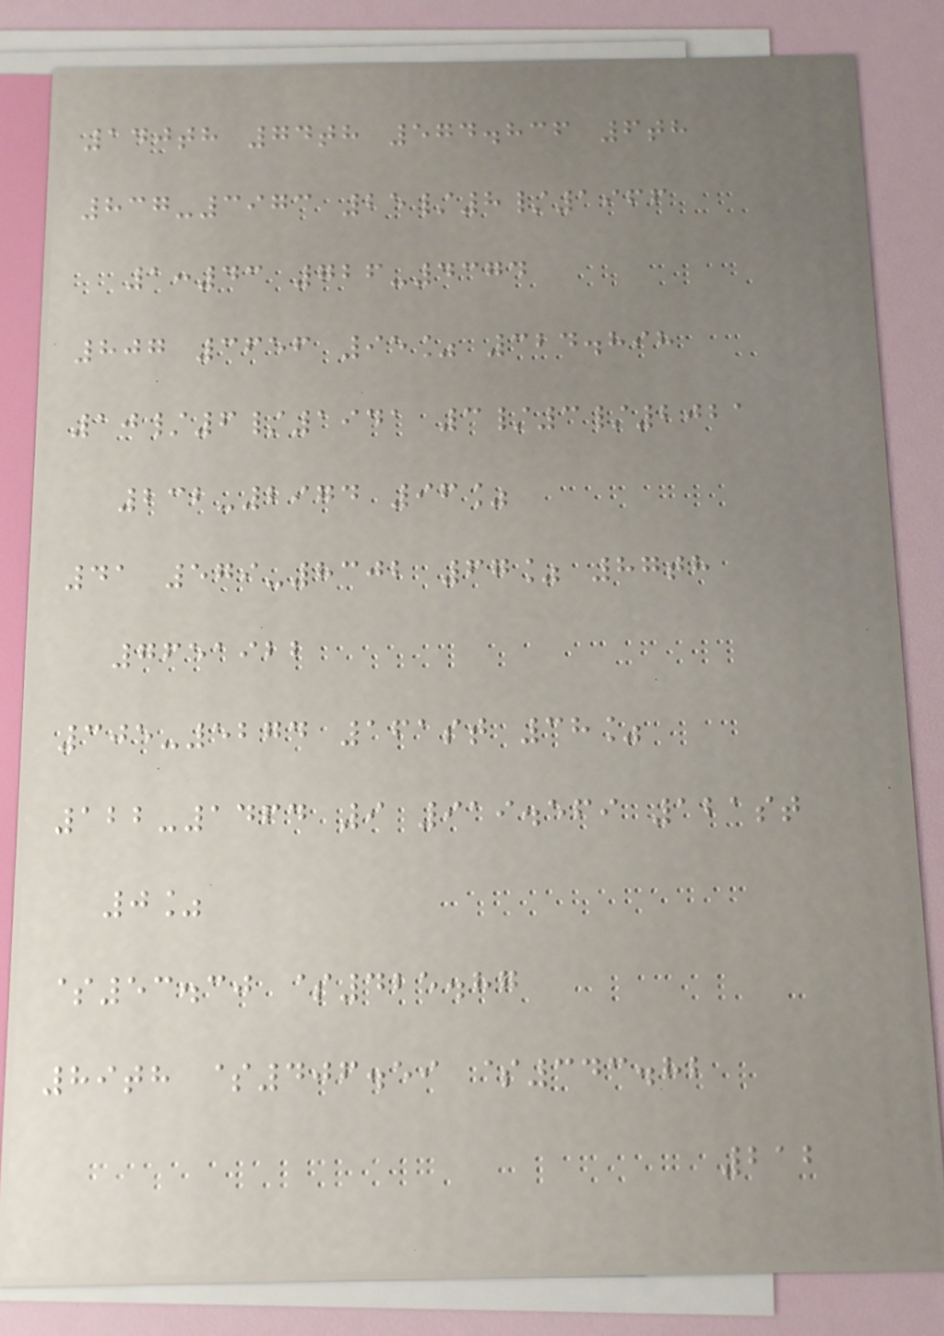140th 74th 574.836 6th
837-3973 25/8/1966
1:43 726-4374
807 3656 95% 324.898
10/6/1941 3/3/2021
232-2974 96%
41 579-8302 67% 87th
7651922
305-5274 161st 38%
122-1464 9 919.569 121st
0%
$53.30 $425.87
89th $406.59 $343.82
212
